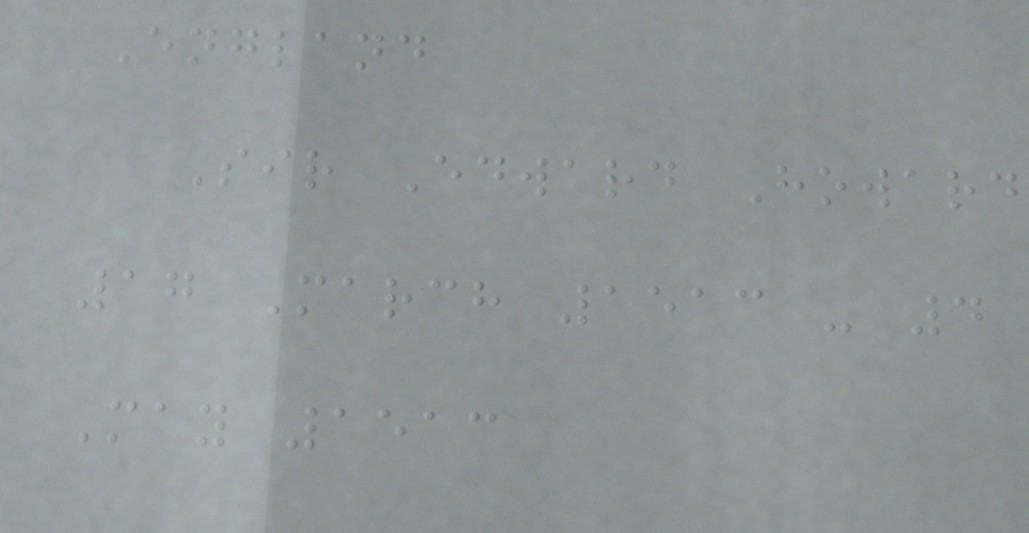England
Sir Edward Howard
17 March 1513 - 4
May 1513
